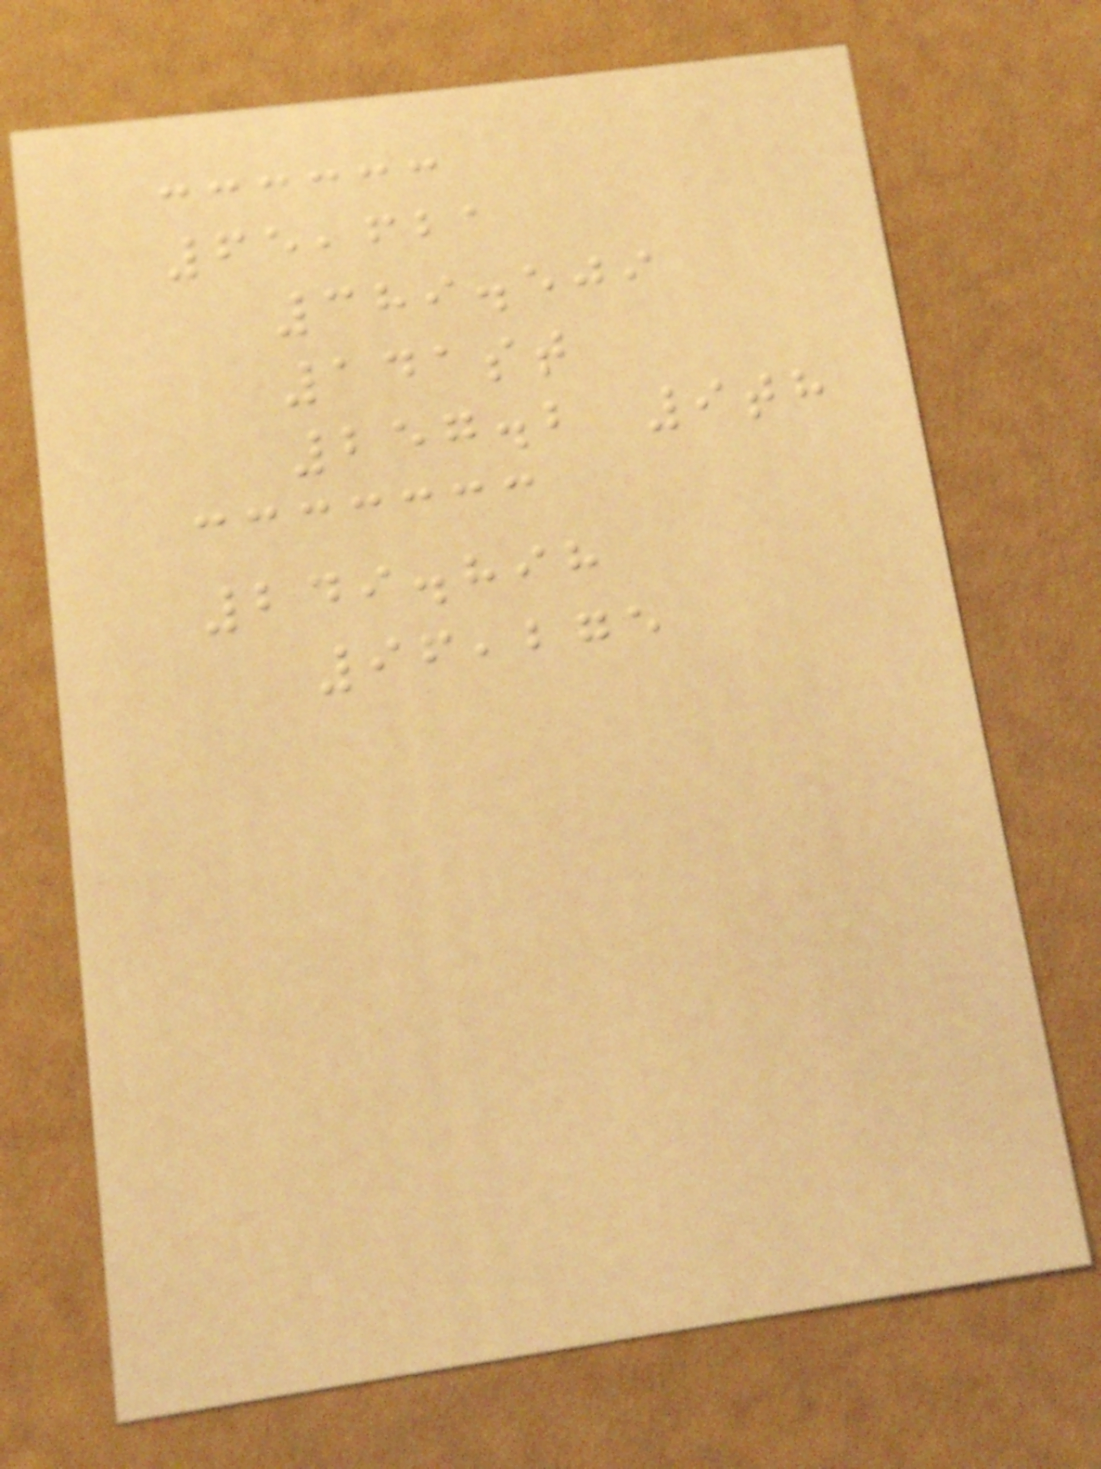65,621
389.509
141st
257.2 9th
249.898
96,275
